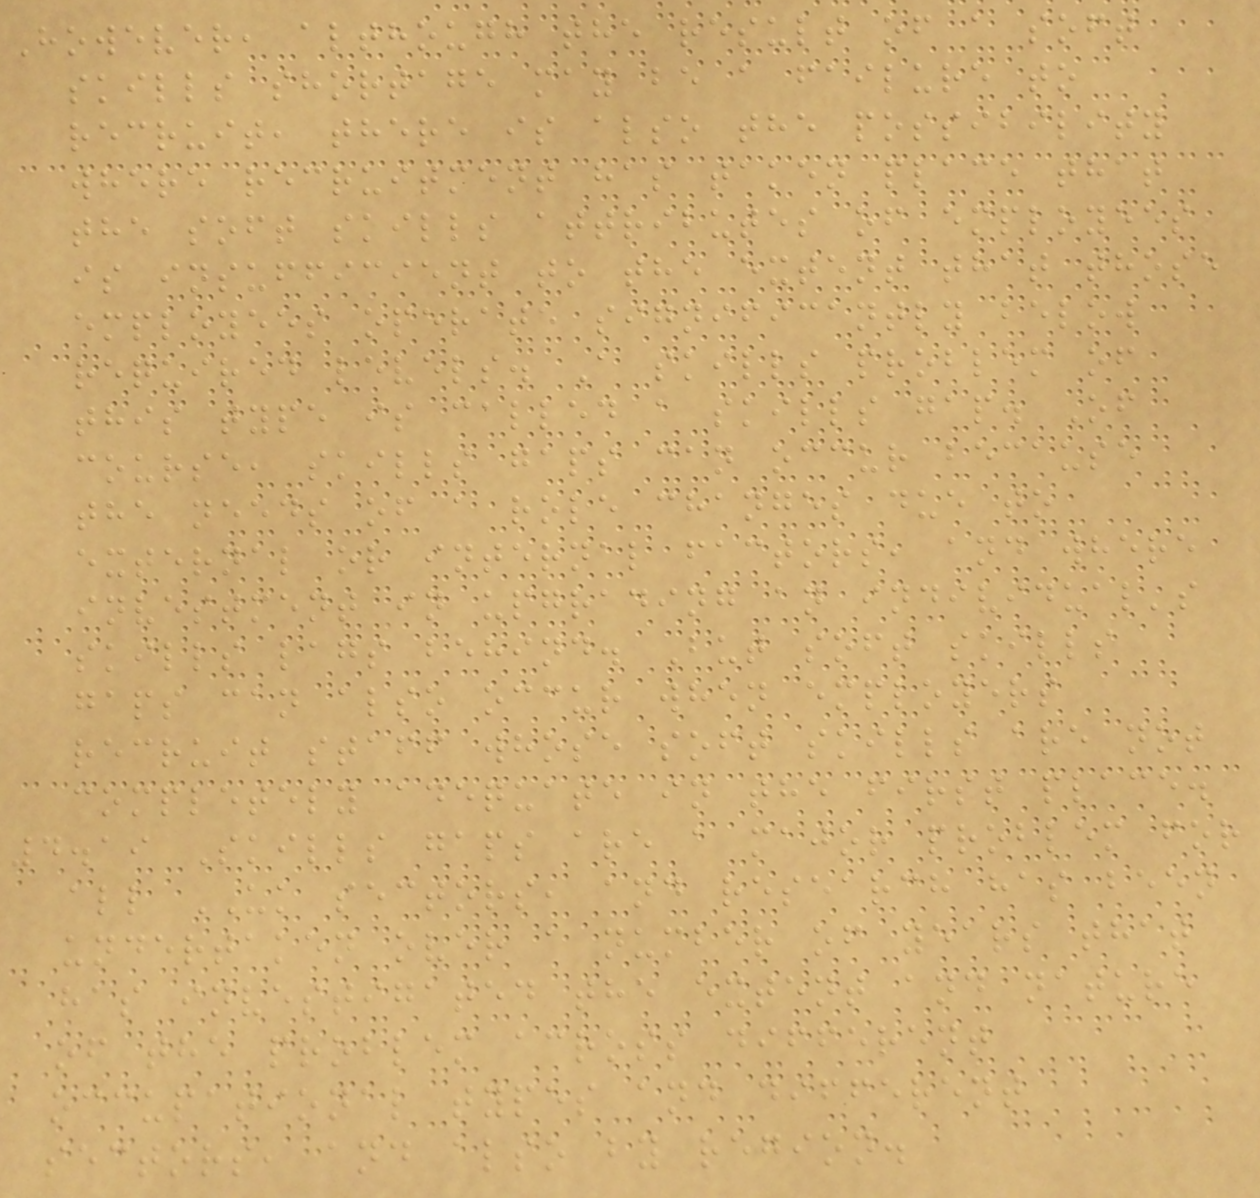However, although the result of a soft
skills shortage may be a failure to
recruit, there is also the possibility
where recruitment has taken place that
the soft skills attributes of employees
is insufficient to the extent that those
employees operate significantly below
required levels. A skills problem of
this type is called a skills gap. Of
course, skills gaps can occur because
the needs of a role changes due to
external or internal factors, and where
investment in upgrading an individual's
skills lags behind. But soft skills
gaps can also occur when employers
recruit staff whose soft skills are not
completely adequate in the first place.
4.19 Skills gaps are a major problem for
all UK sectors, and research has been
undertaken over a number of years that
has investigated the extent and nature
of the problem across different
occupational types and different
sectors, and also by region.
